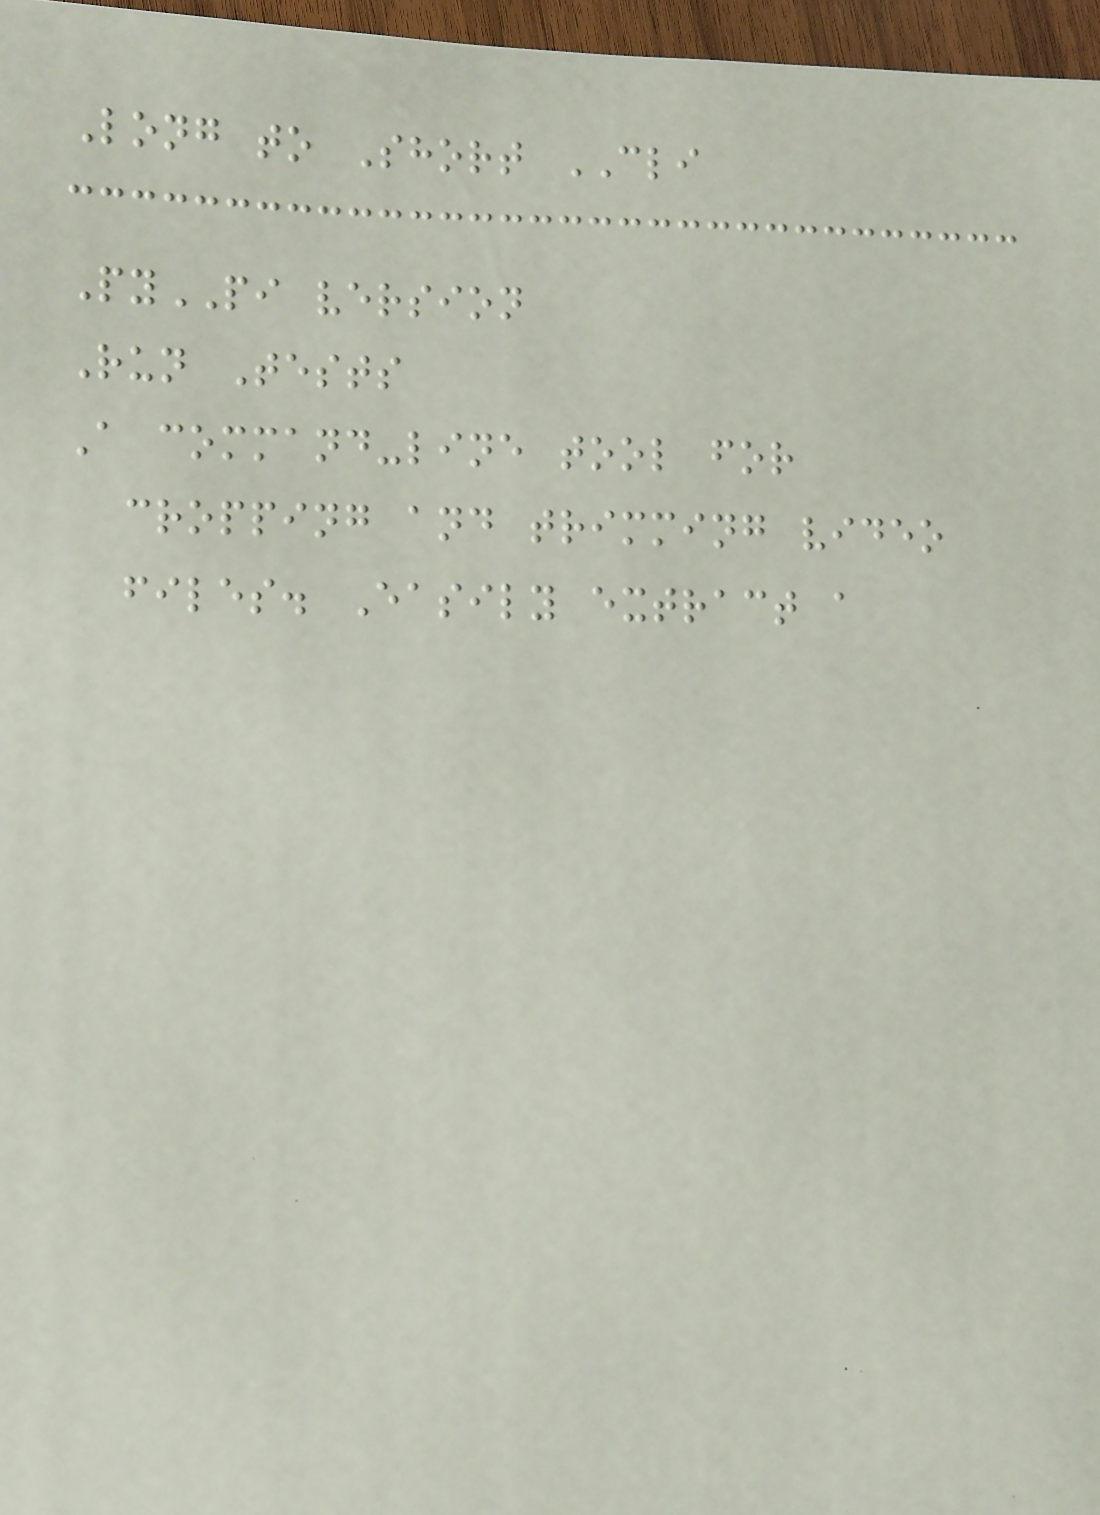Long to Short CLI
PyPI version
Run Tests
A command-line tool for
cropping and trimming video
files. Easily extract a
